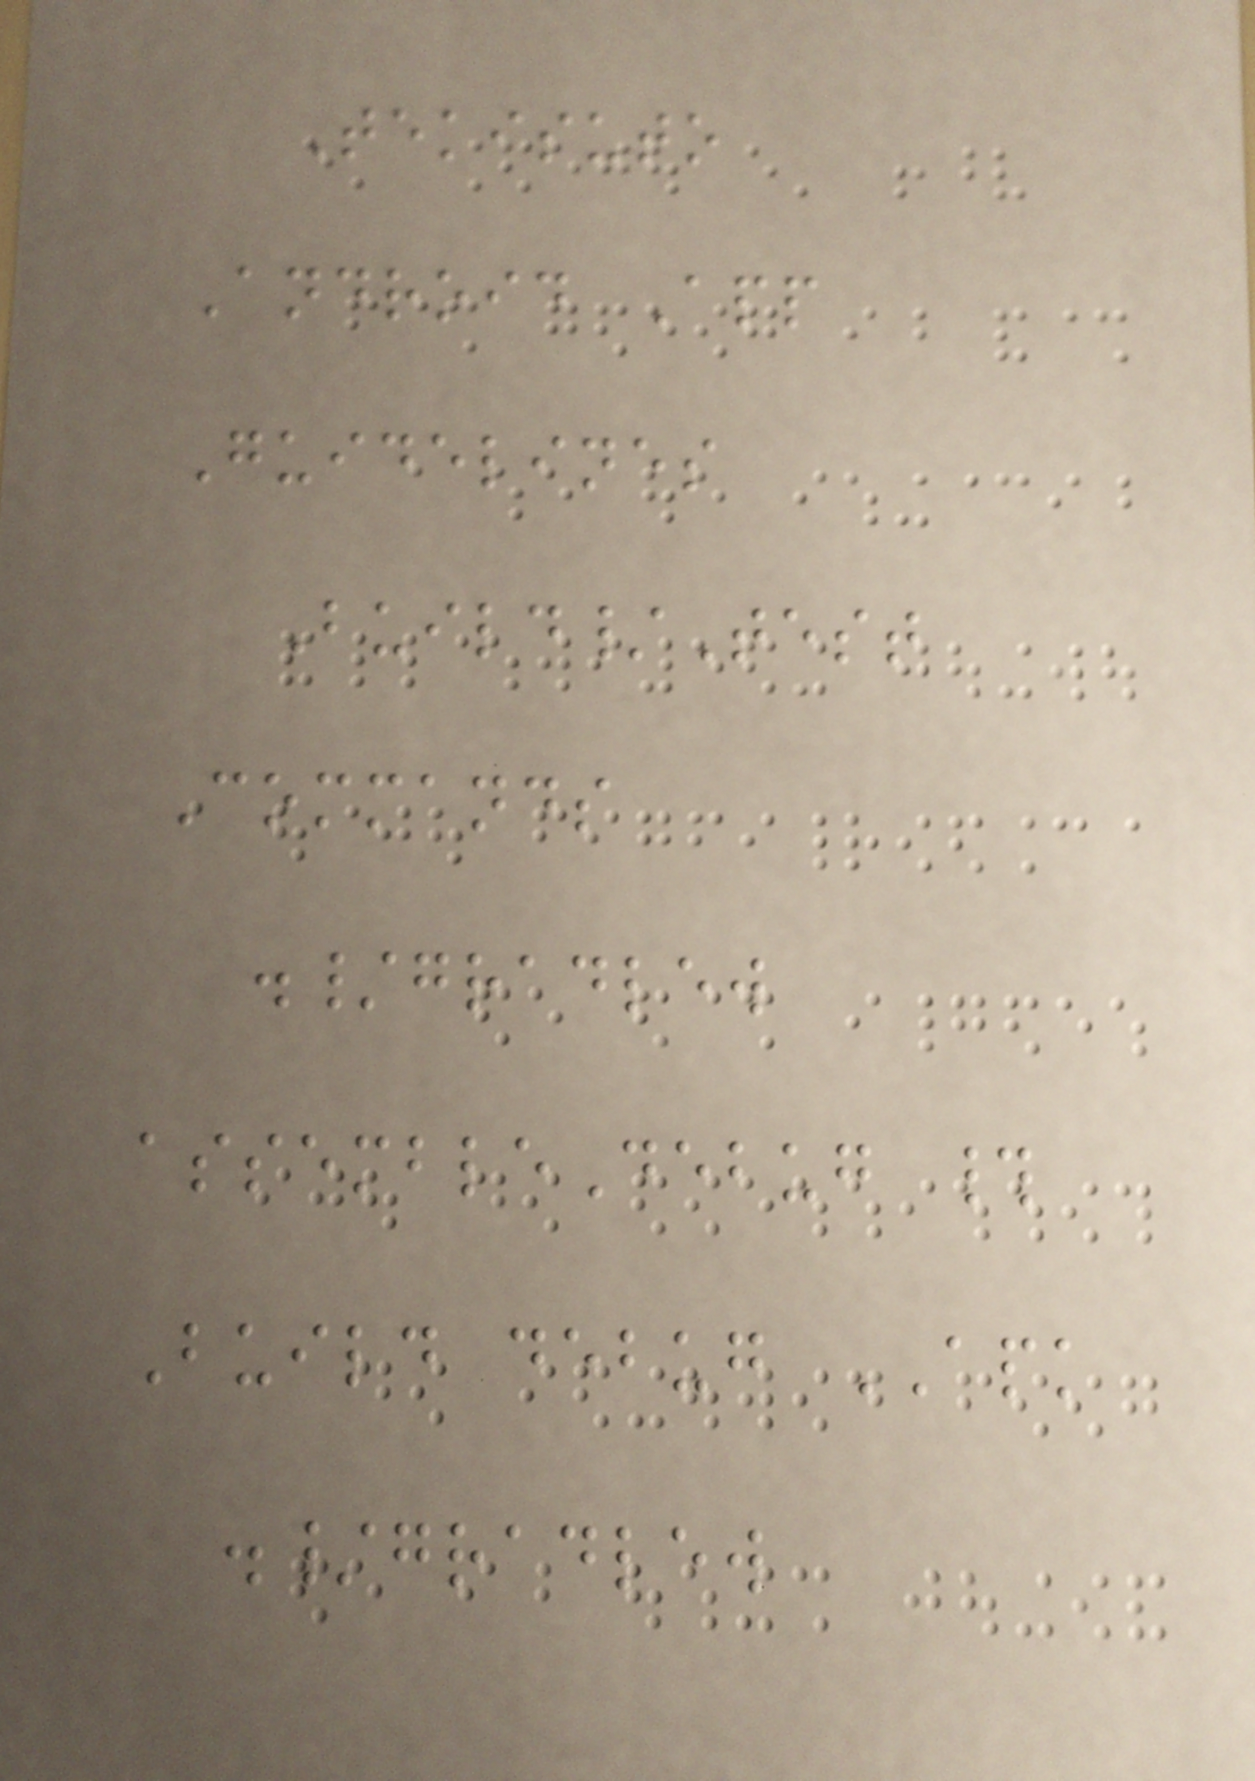Tekisuto
Android App
Guidelines
Build/Test
Commands
./gradlew
assembleDebug #
Build debug APK
./gradlew
